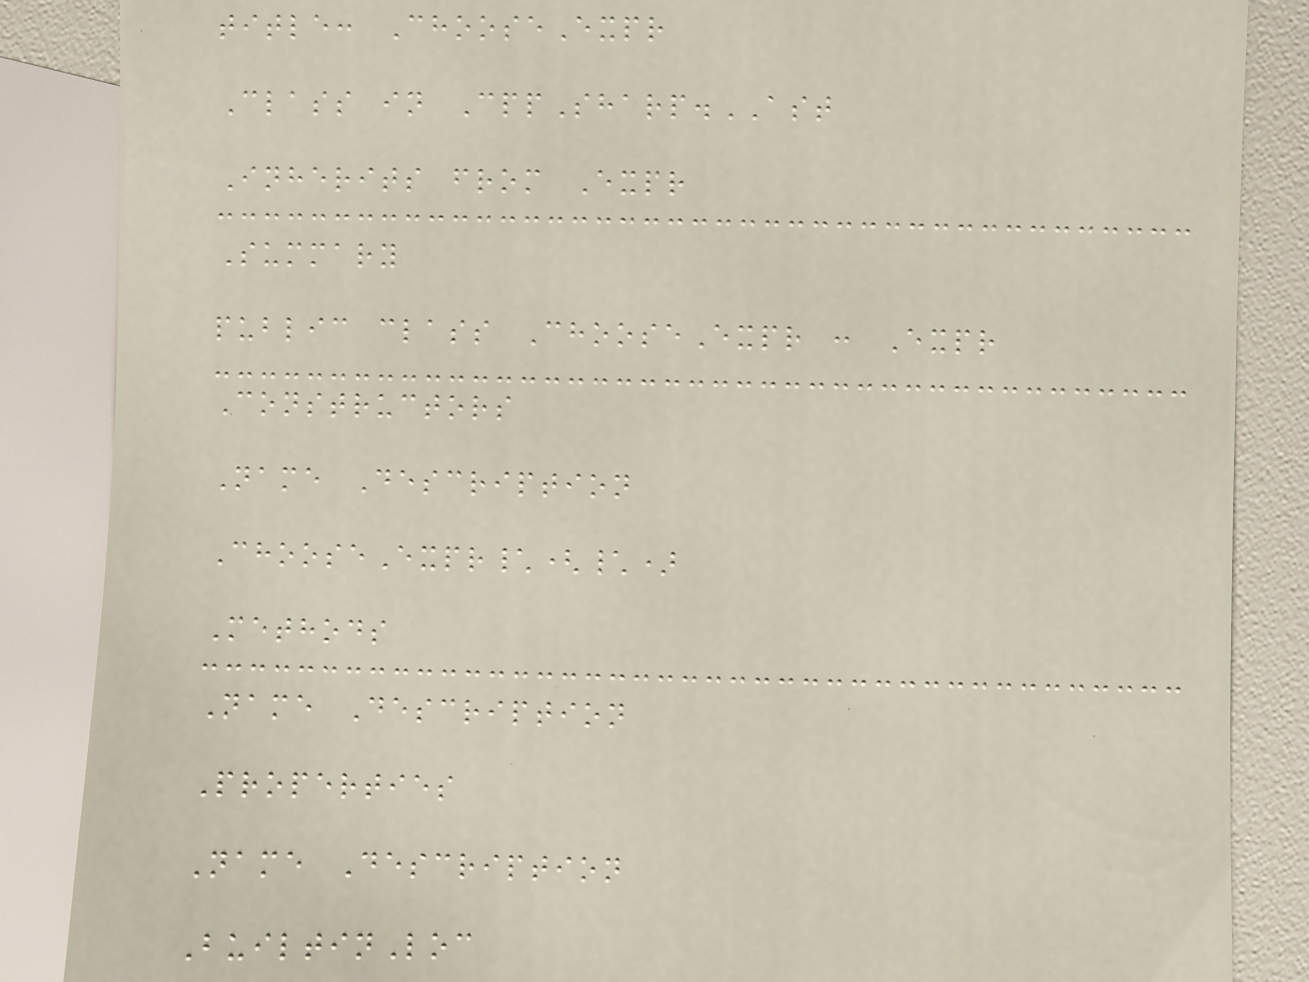title: ChooseExpr
Class in CppSharp.AST
Inherits from Expr
Summary
public class ChooseExpr : Expr
Constructors
Name Description
ChooseExpr\(\)
Methods
Name Description
Properties
Name Description
BuiltinLoc
